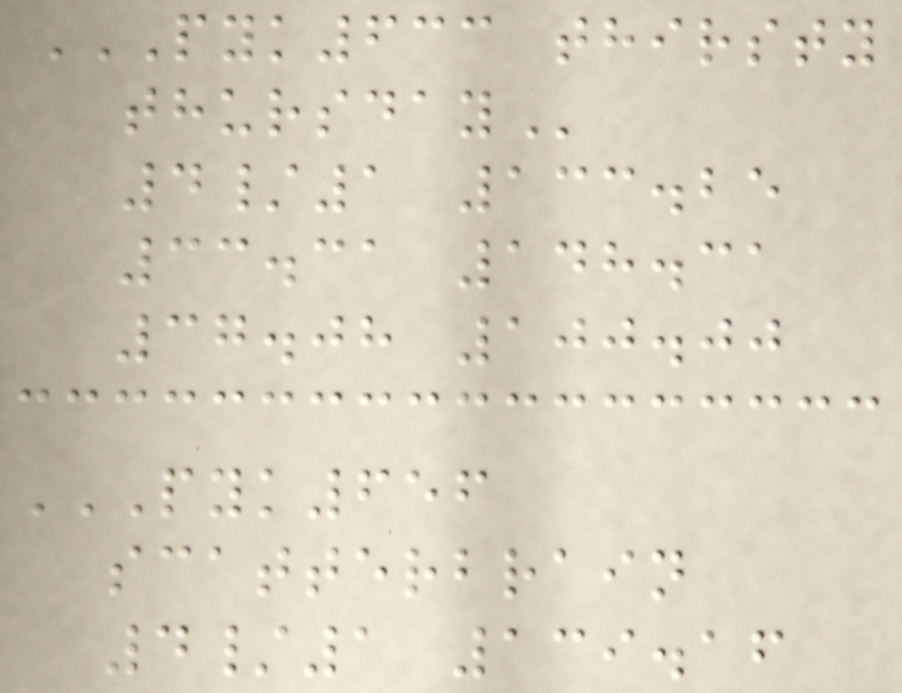PYK633 THIRSTY
THURSDAY
4/1 133.25
33.31 148.31
37.08 100.00
PYK656
SCATTERBRAIN
4/1 139.16
